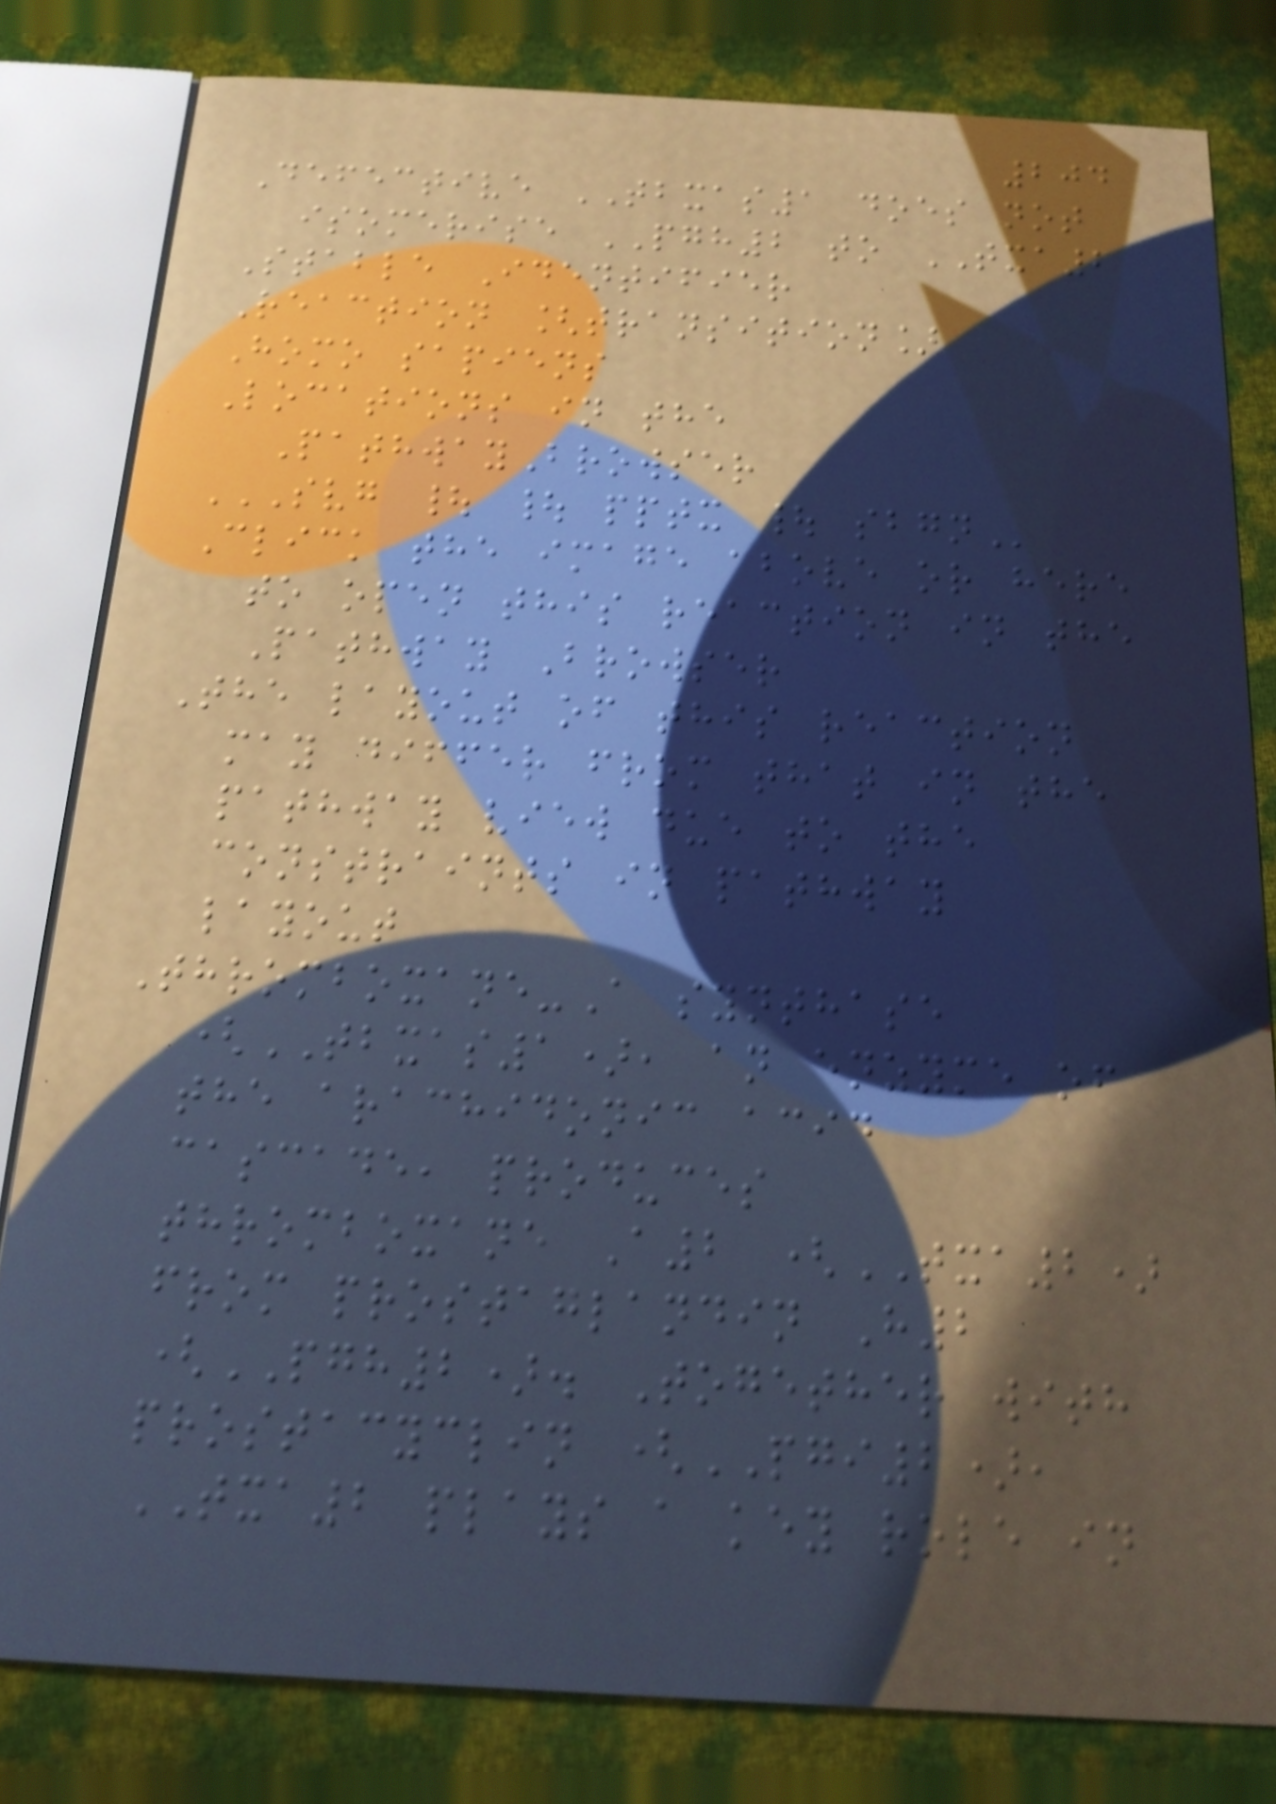204
Defective TBXAS1 does not
isomerise PGH2 to TXA2
Stable Identifier
Reaction [transition]
Homo sapiens
Locations in the
PathwayBrowser
SVG | | PPTX | SBGN
Click the image above or here
to open this reaction in the
Pathway Browser
The layout of this reaction
may differ from that in the
pathway view due to the
constraints in pathway
layout
Thromboxane-A synthase
(TBXAS1), an enzyme of
the arachidonic acid
cascade, produces
thromboxane A2 (TXA2)
from prostaglandin H2
(PGH2). Together with
prostacyclin (PGI2),
TXA2 plays a key role in
